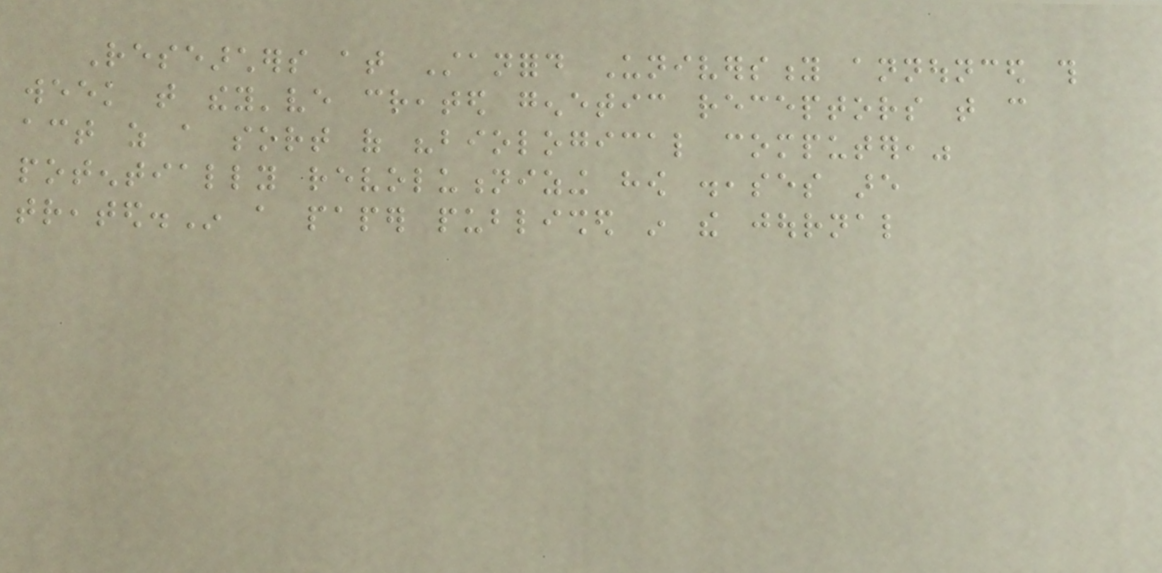Researchers at Stanford University announced this
week that they've created genetic receptors that can
act as a sort of "biological computer,"
potentially revolutionizing how diseases are
treated.In a paper published in the journal
